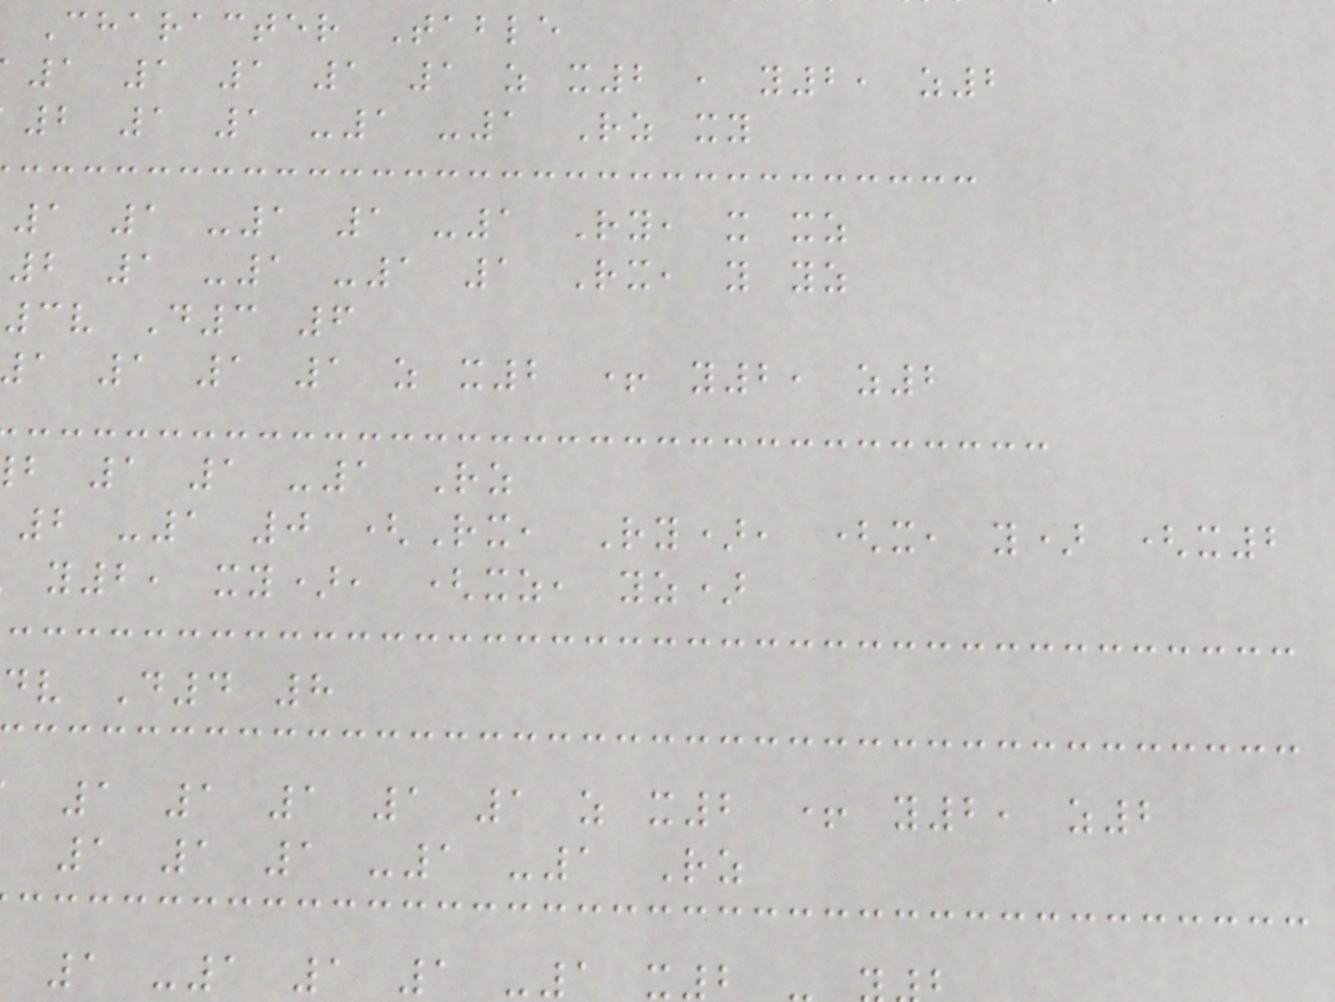Character Table
1 1 1 1 1 z x2 , y2, z2
2 1 1 -1 -1 Rz xy
1 1 -1 1 -1 Ry, x xz
2 1 -1 -1 1 Rx, y yz
3v D3 6
a 1 1 1 z x2 + y2, z2
b 1 1 -1 Rz
2 -1 0 (Rx, Ry), (x, y) (x2
y2, xy), (xz, yz)
dv D4 8
1 1 1 1 1 z x2 + y2, z2
1 1 1 -1 -1 Rz
1 -1 1 1 -1 x
